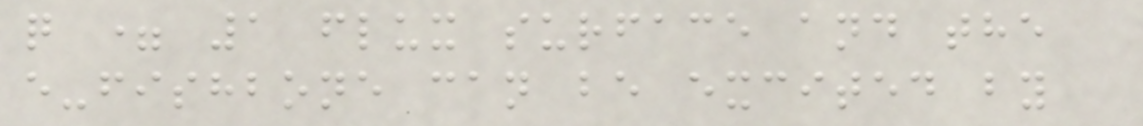q = 1 flux surface and the
e-fishbone can be excited by
